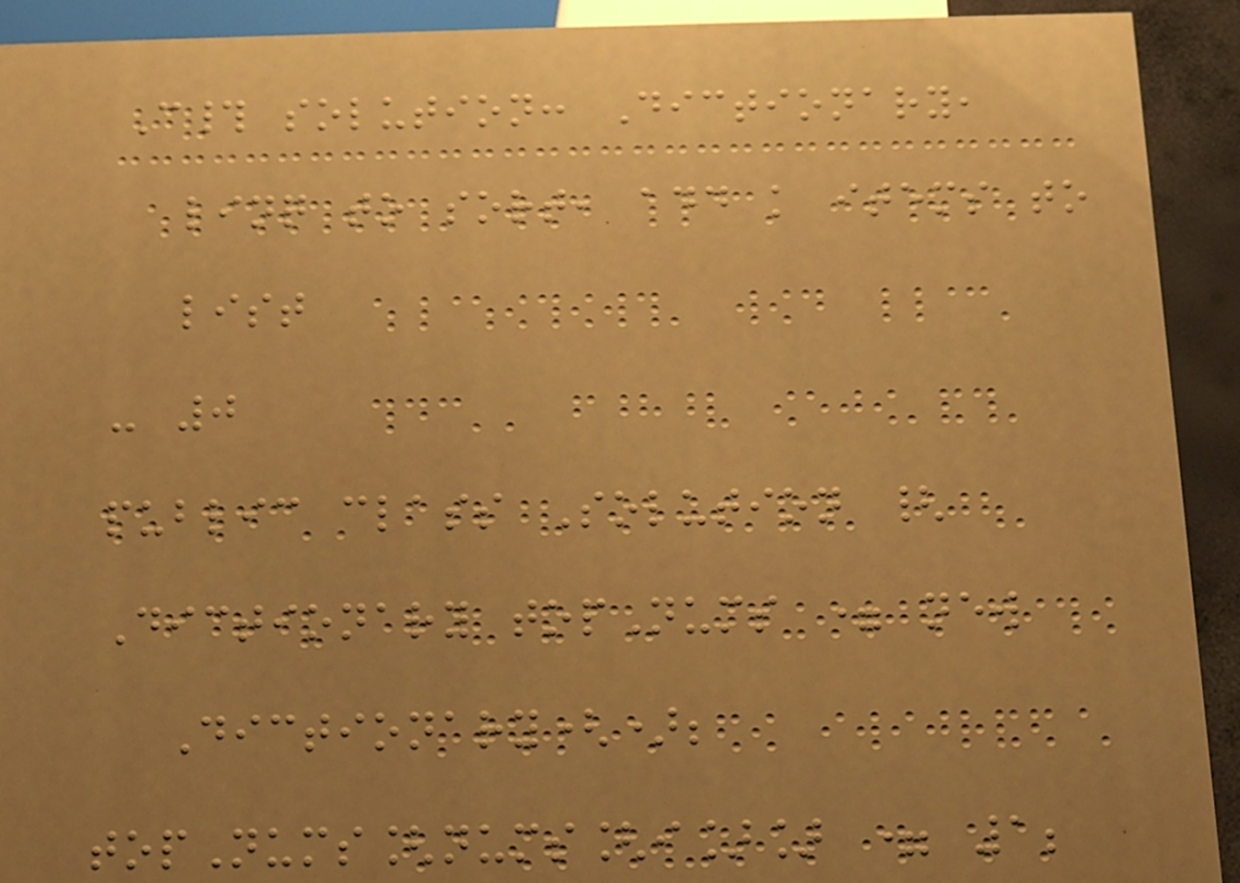C# solution: Dictionary,
linq to sort, add k items to
list
- 0
public class Solution {
Dictionary topNums = new
Dictionary();
topNums[nums[i]] = 1;
